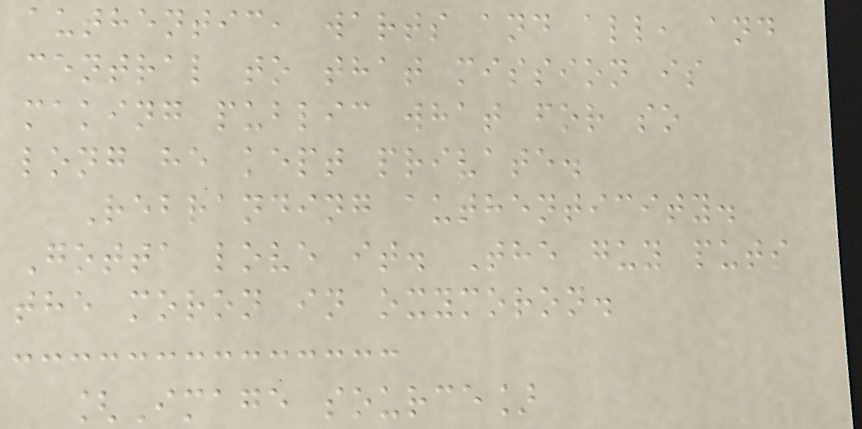authentic, warts and all, and
central to that mission is
making public what for so
long he kept private.
Rebranding authenticity.
Gotta love it. The guy puts
the moron in oxymoron.
[Image source]
